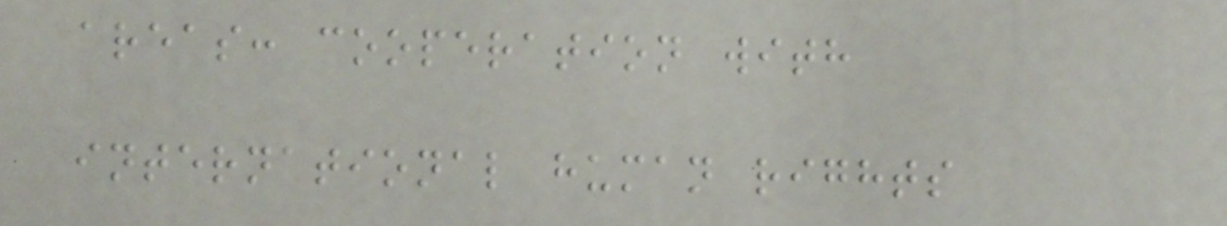areas: cooperation with
international human rights
